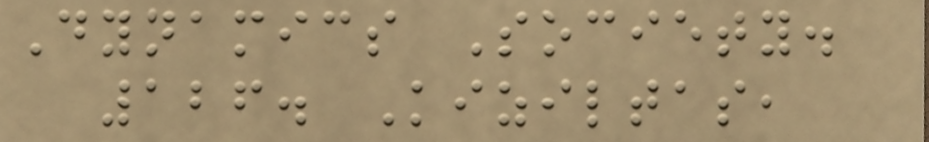Dynamics Society.
126. Kiziltas,
